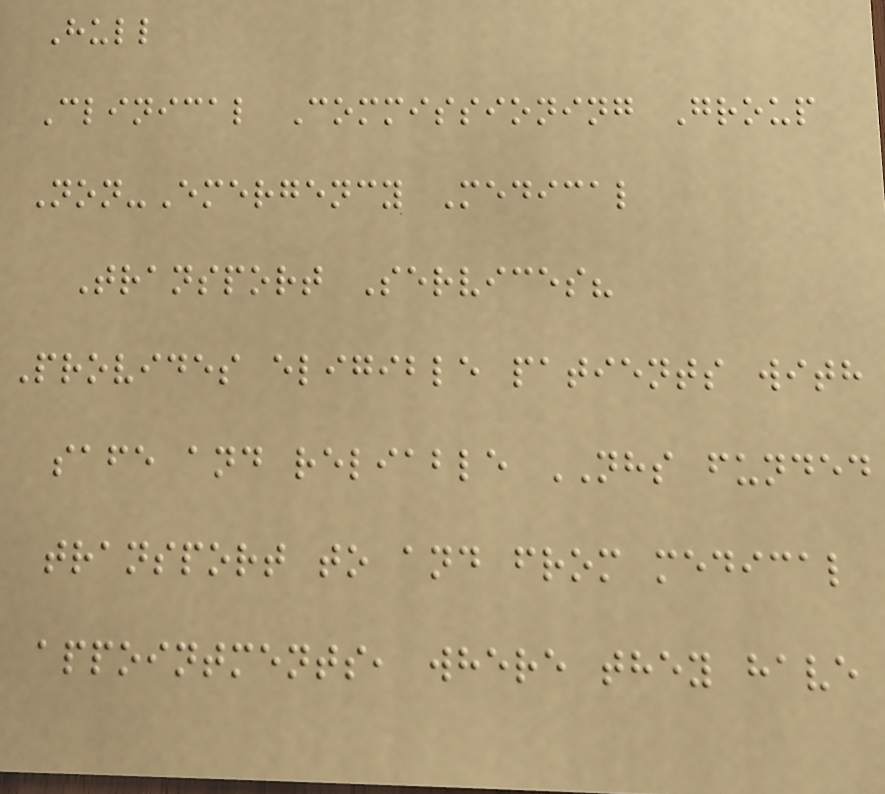Hull
Clinical Commissioning Group
Non-Emergency Medical
Transport Services?
Provides eligible patients with
safe and reliable NHS funded
transport to and from medical
appointments, where they have
